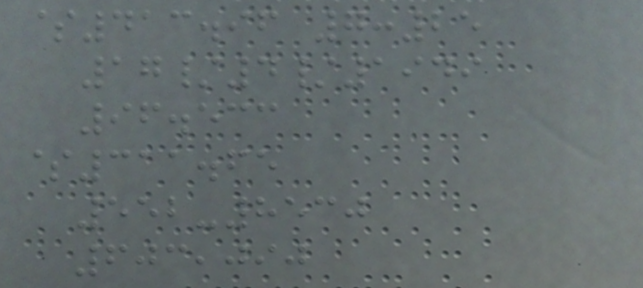$413.96 7:25
17/4/1949
96.533
$311.65
552-8530
603,090
